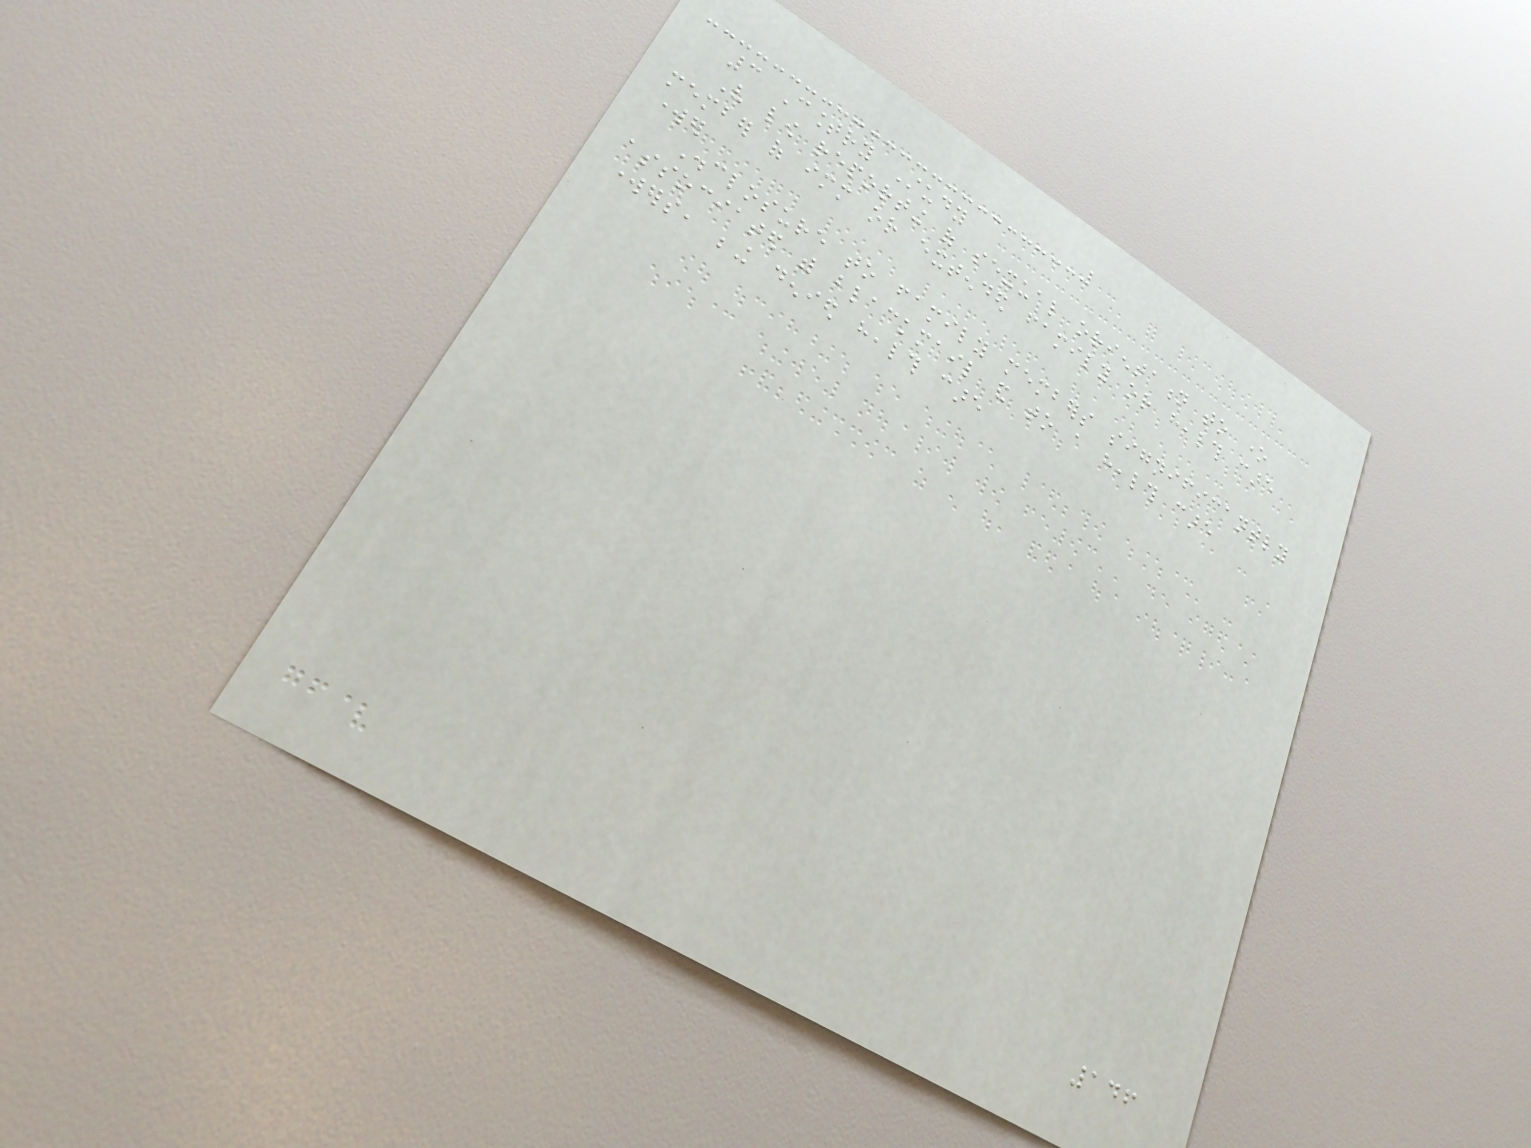3 Country Study
Very low reporting of sexual orientation to one
member of immediate or extended family or health care
worker
Disclosure to family members significantly
associated with blackmail and to a health care
workers, being denied health care
146
